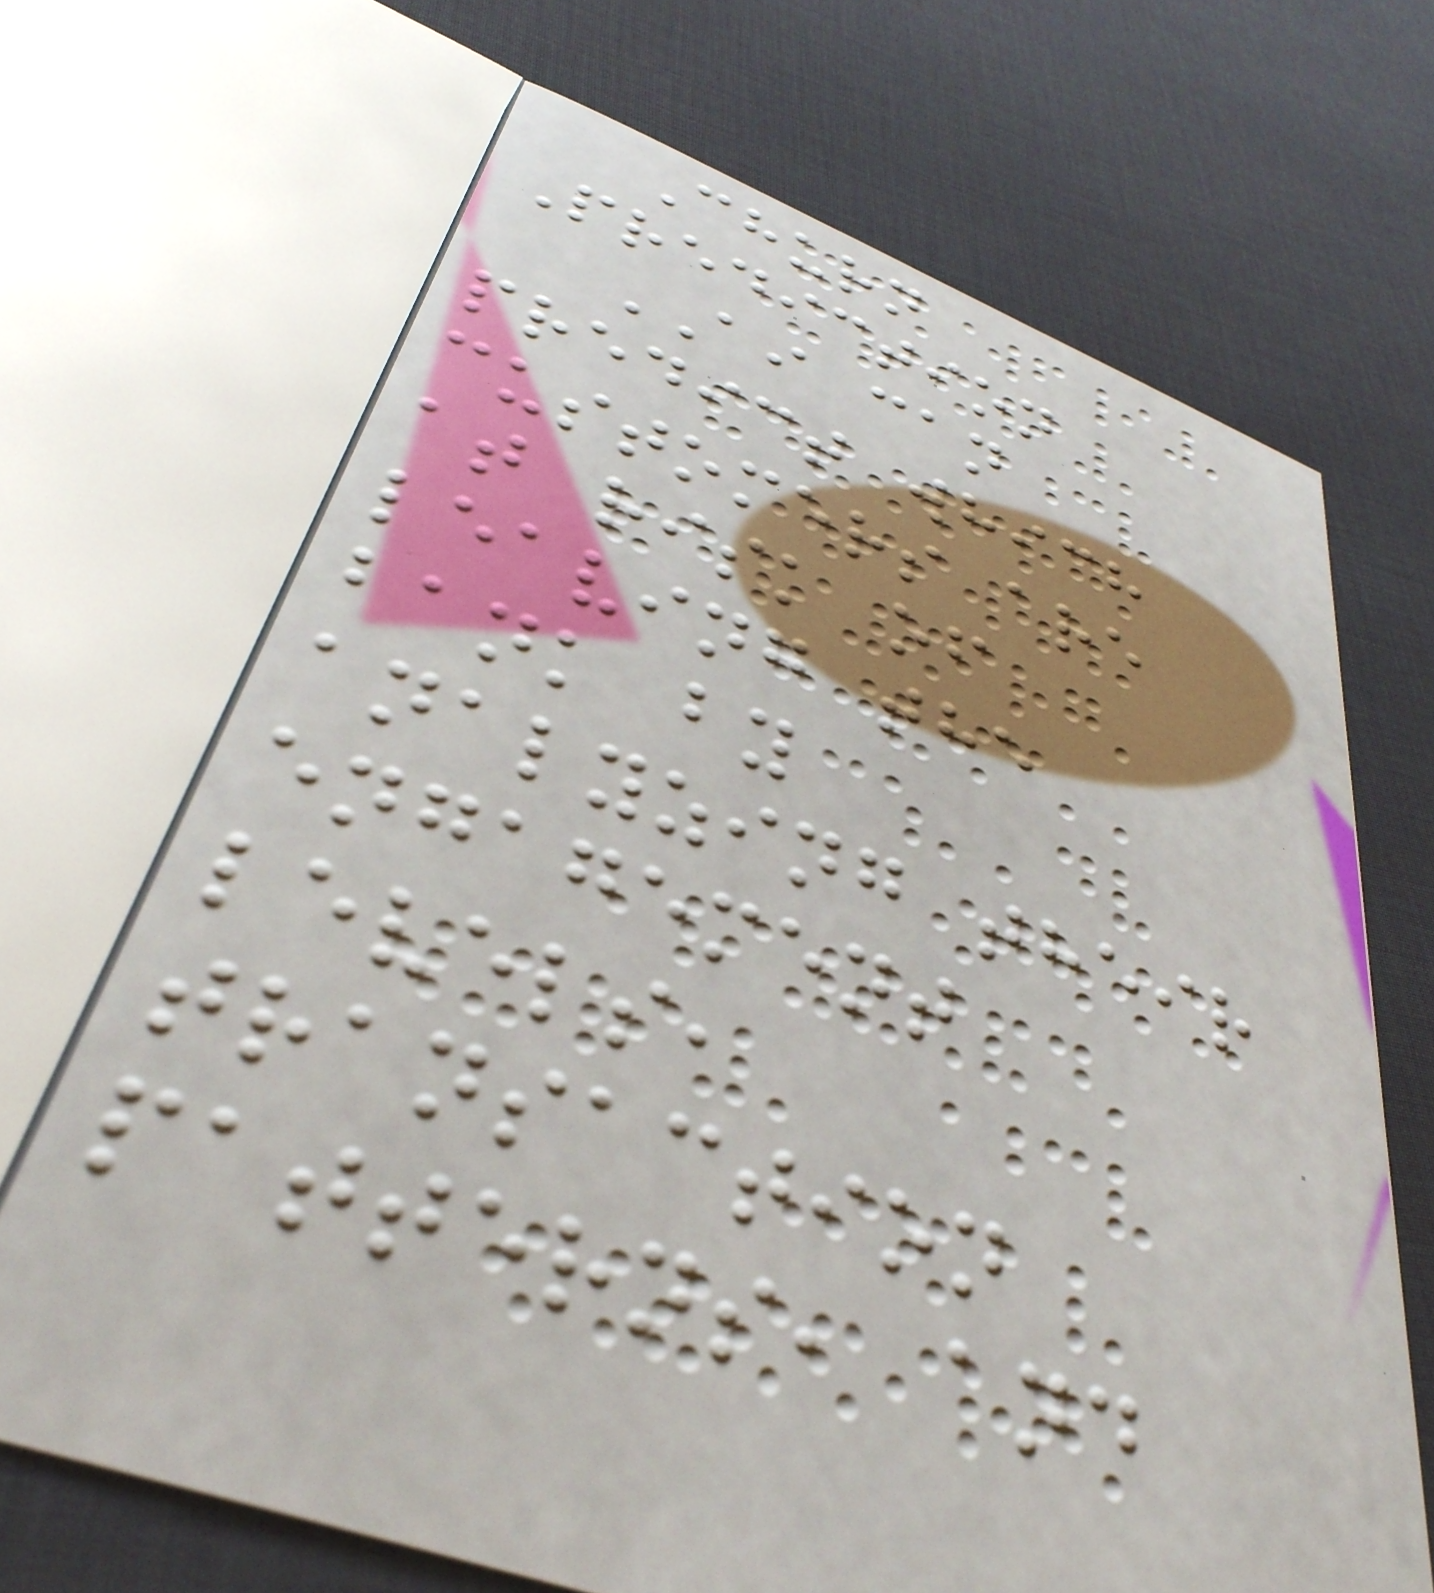Churn
Prediction
AI can
predict which
customers are
at risk of
leaving the
bank by
analyzing their
engagement
levels,
transaction
patterns, and
